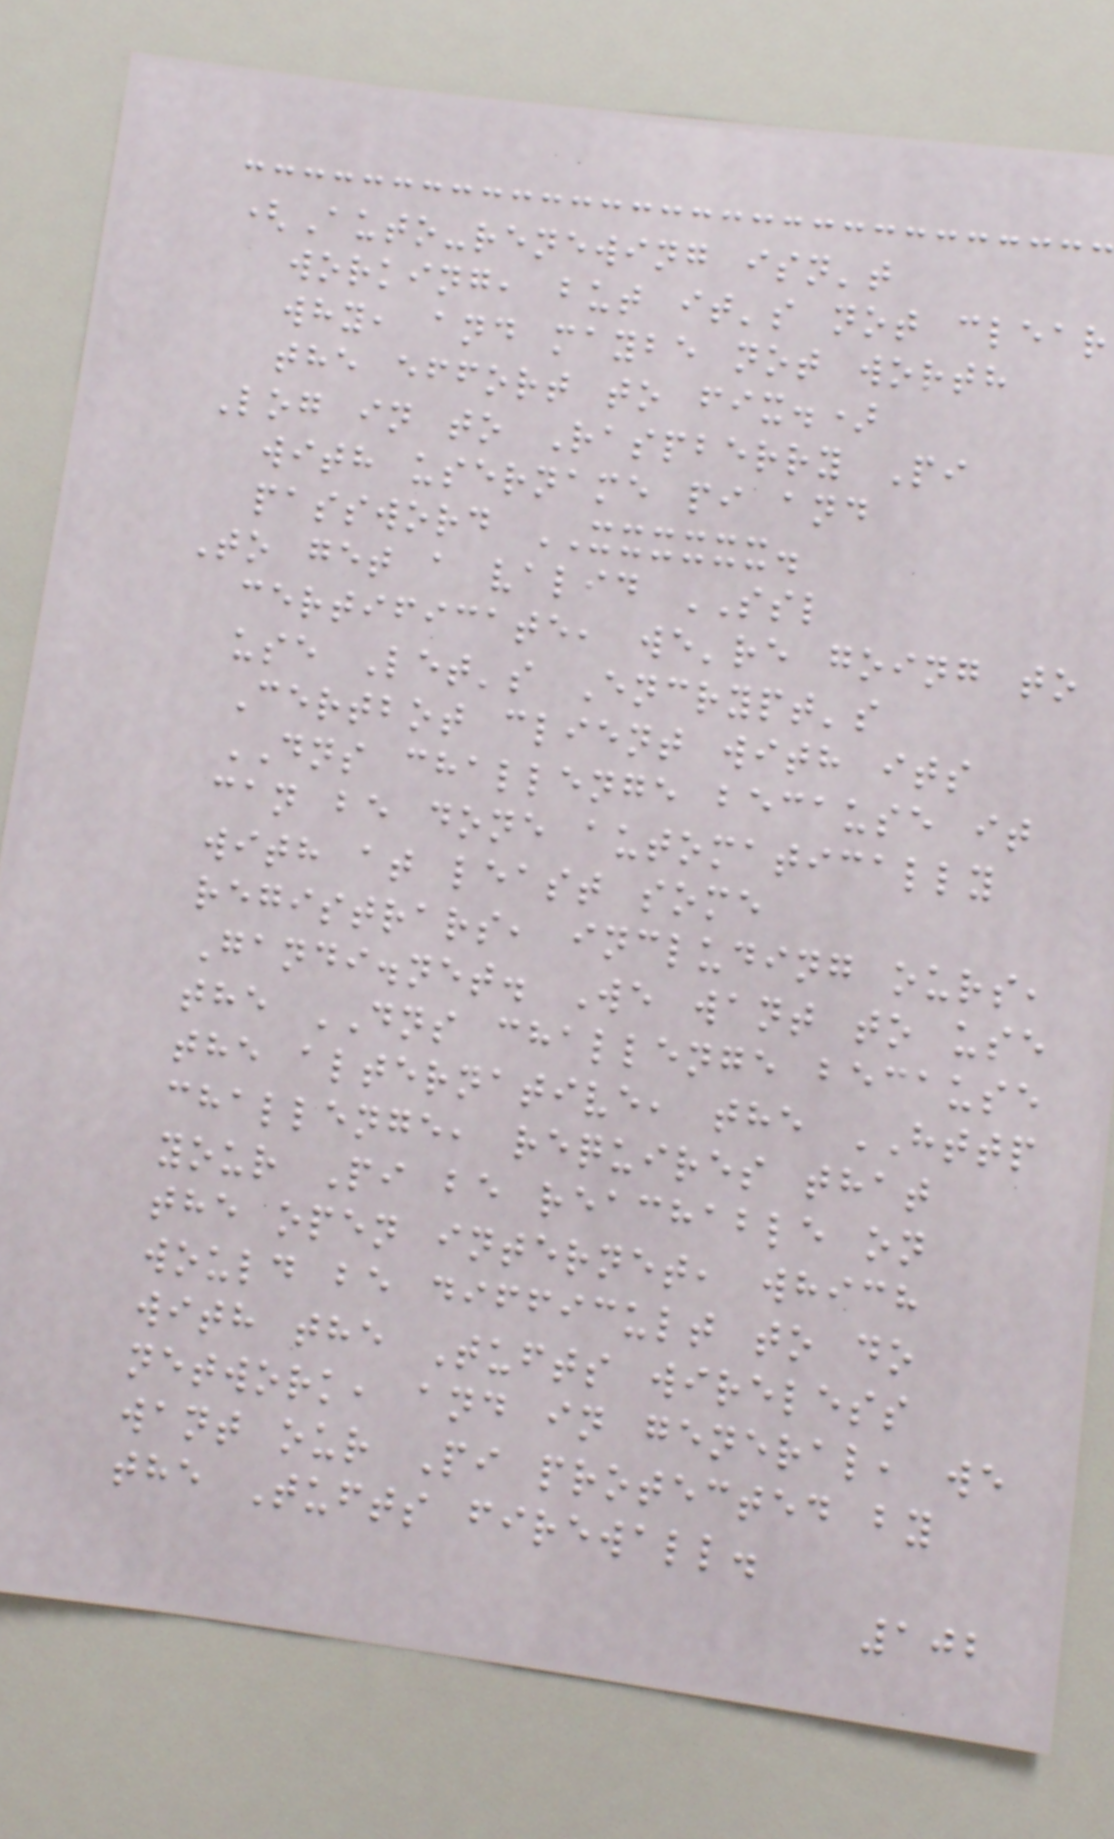(Auto-renewing isn't
working, but it's not clear
why, and maybe not worth
the effort to fix.)
Log in to Raspberry Pi
with username pi and
password XXXXXX.
To get a valid SSL
certificate, we're going to
use Let's Encrypt's
Certbot client with its
DNS challenge because it
can be done automatically
with at least some
registrars, including ours,
Gandi.net. We want to use
the DNS challenge because
the alternative, the HTTP
challenge, requires that
your Pi be reachable on
the open internet, which
would be difficult to do
with the Tufts wireless
network, and in general, we
want our Pi protected by
the Tufts firewall.
102
